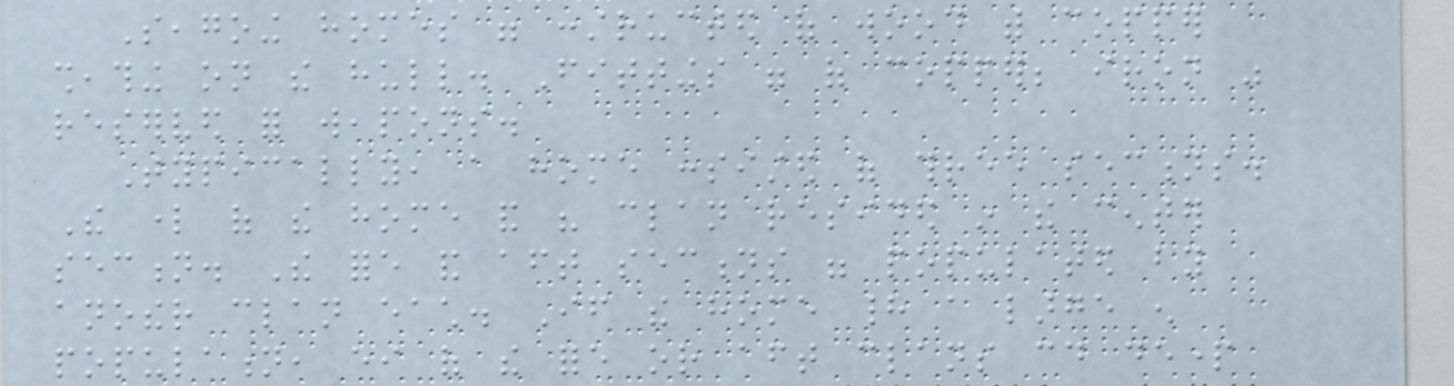Seagoing homes were constructed of wood with copper
sheathing on the hull. Fittings were of copper; iron was
reserved for weapons.
Typically, a home consisted of three sections.
The lord of the home and his clan resided in the center
section. The fore and aft sections were populated by
another clan each. If the home had a large enough
population, either of the fore or aft clans could depart
